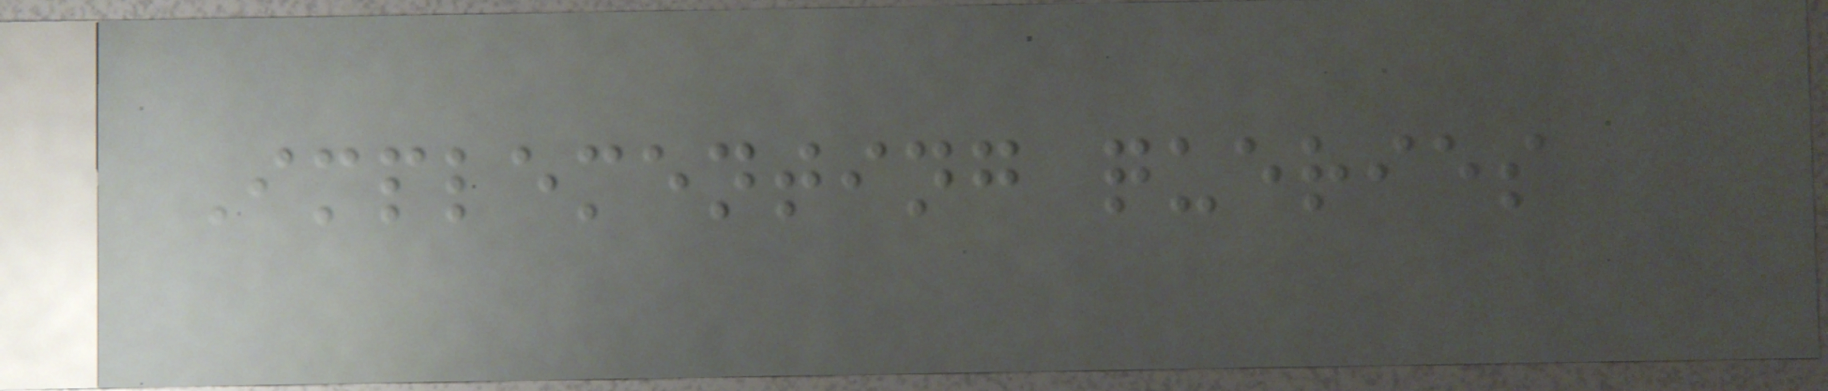Implementing queries
